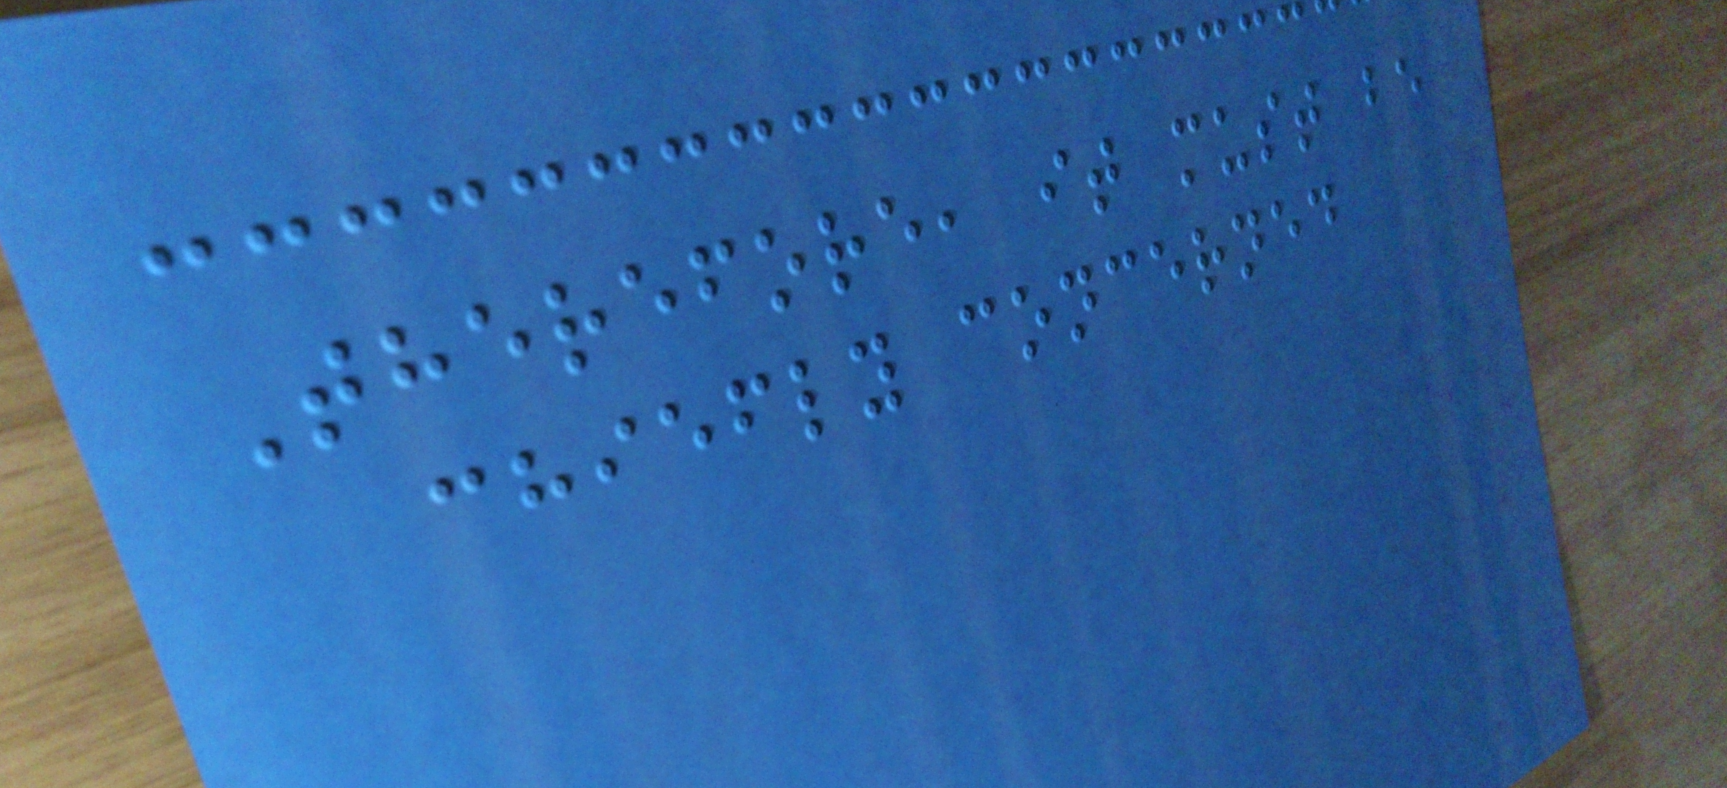Therefore, it must be
chiefly concerned
